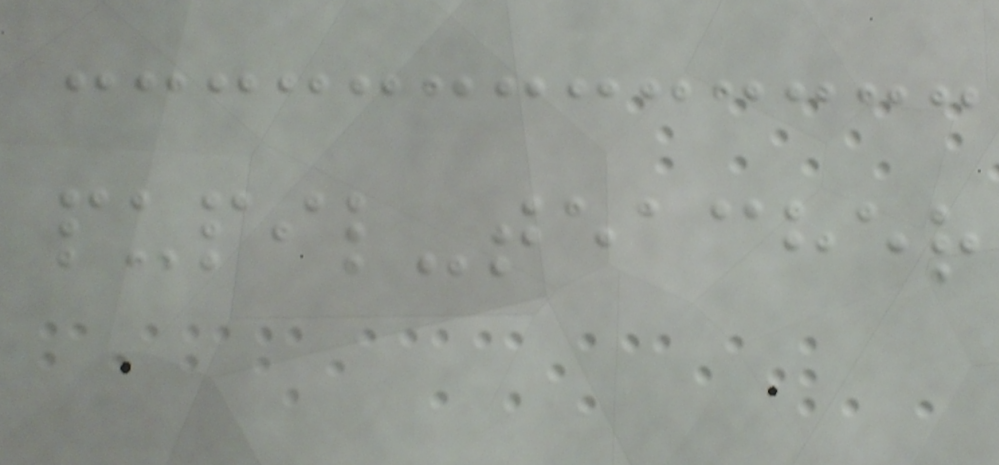pupil-teacher
